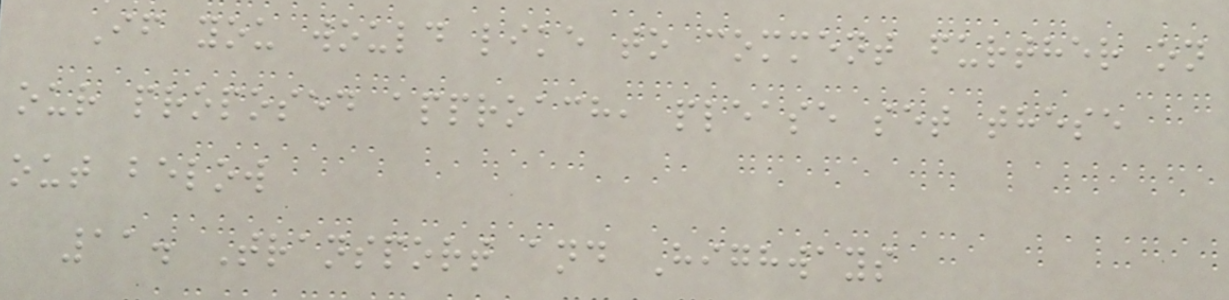If you would like to comment further on
our proposed approach, please set these
out below
11. Transport and Highways
